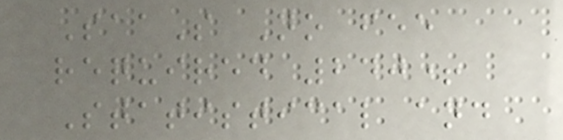SaaS No fee
required 240+
Statistical and
